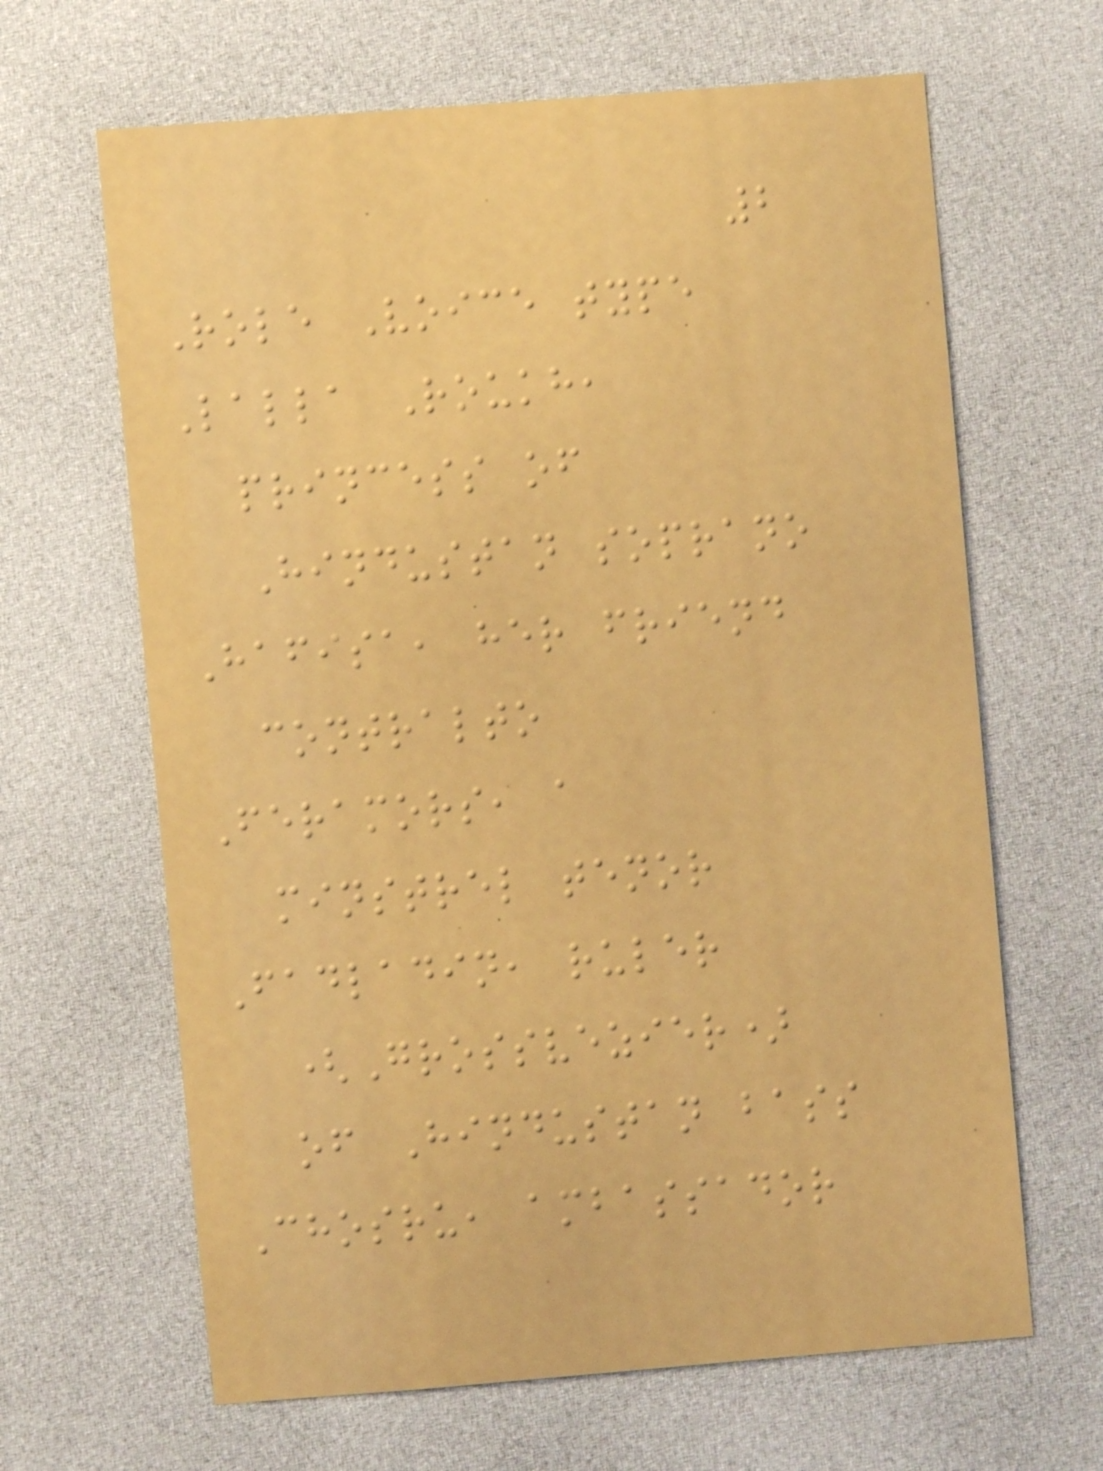2
Role Voice type
Lalla Roukh,
princess of
Hindustan soprano
Hafisa, her friend
contralto
Feramors, a
minstrel tenor
Fadladin, ruler
(Grossvezier)
of Hindustan bass
Chosru, ambassador
